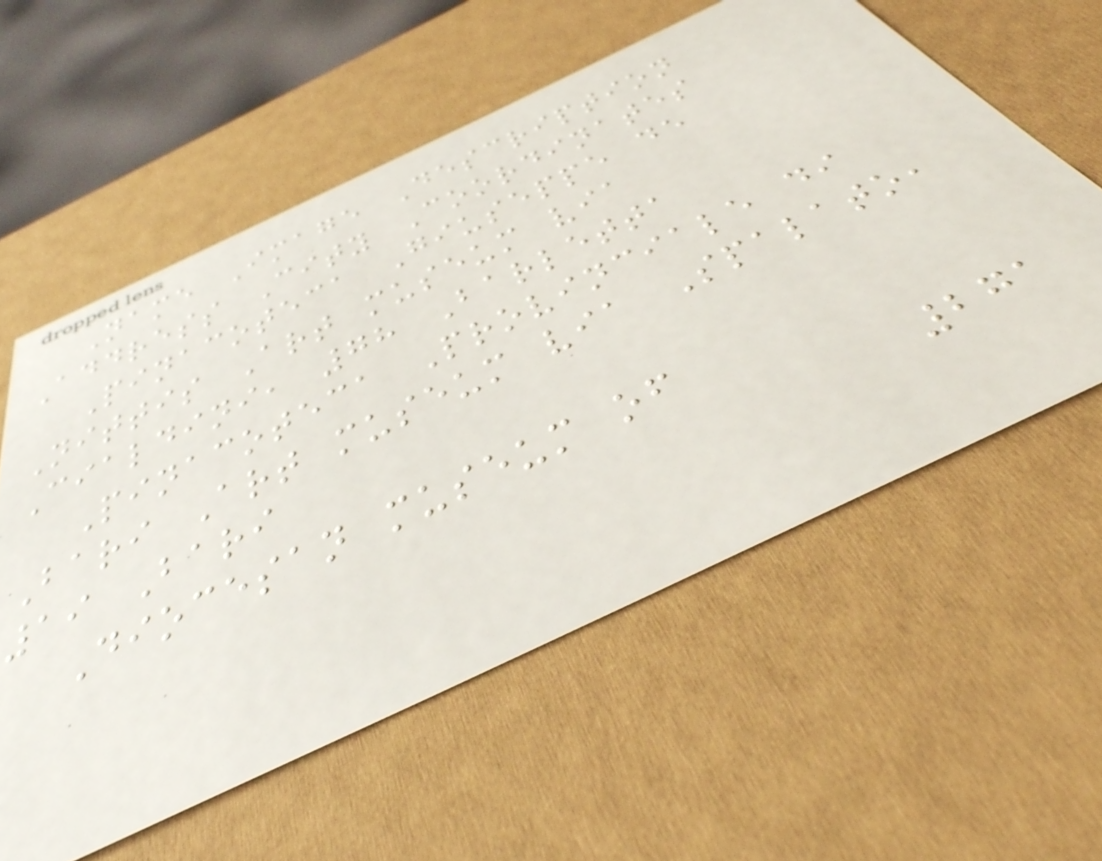Name Image Description
Address City Coordinates
Pinacoteca Giuseppe de
Nittis Art museum via
Cialdini, 78 Barletta
Pinacoteca Provinciale di
Bari Art museum via Spalato,
19 Bari
Diocesan museum of
271
